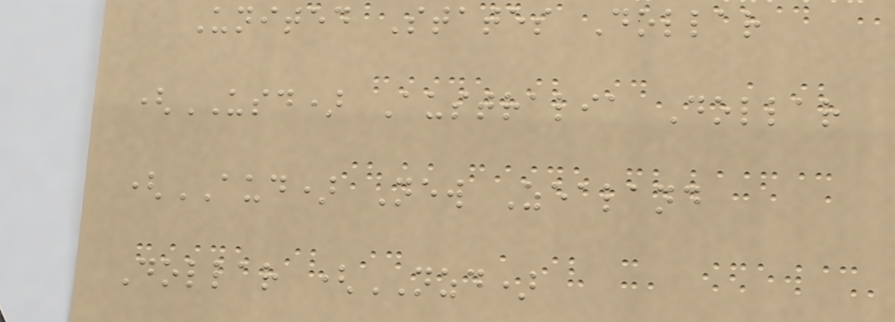United States Dollar
(USD) Australia Dollar
(AUD) New Zealand
Dollar (NZD)
